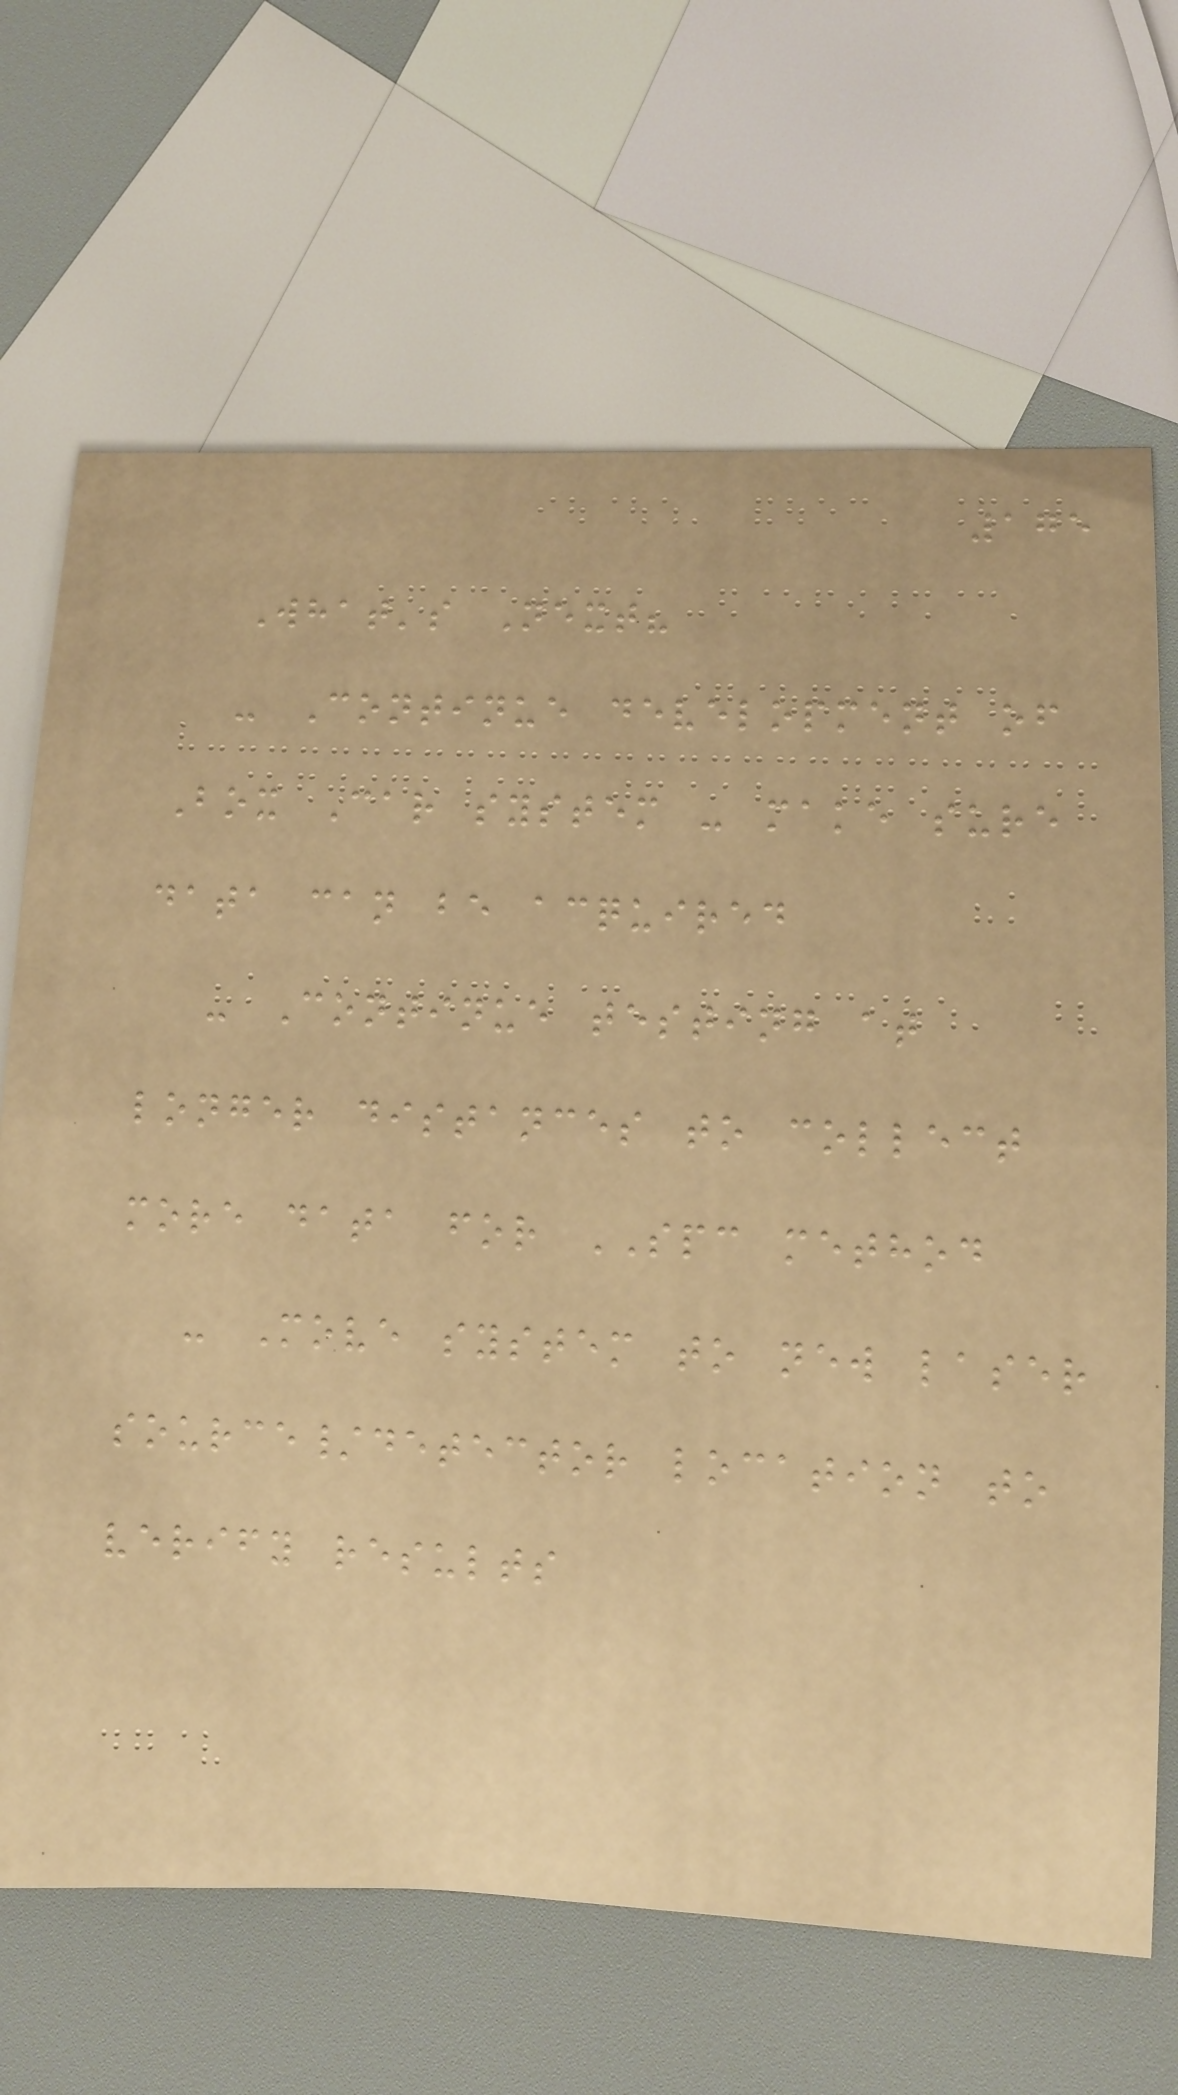175
What's Next?
- Continue development of
Box Car system - make sure
data can be acquired
- Continue testing at
longer distances to collect
more data for SPC method
- Move system to new laser
source/detector location to
verify results
